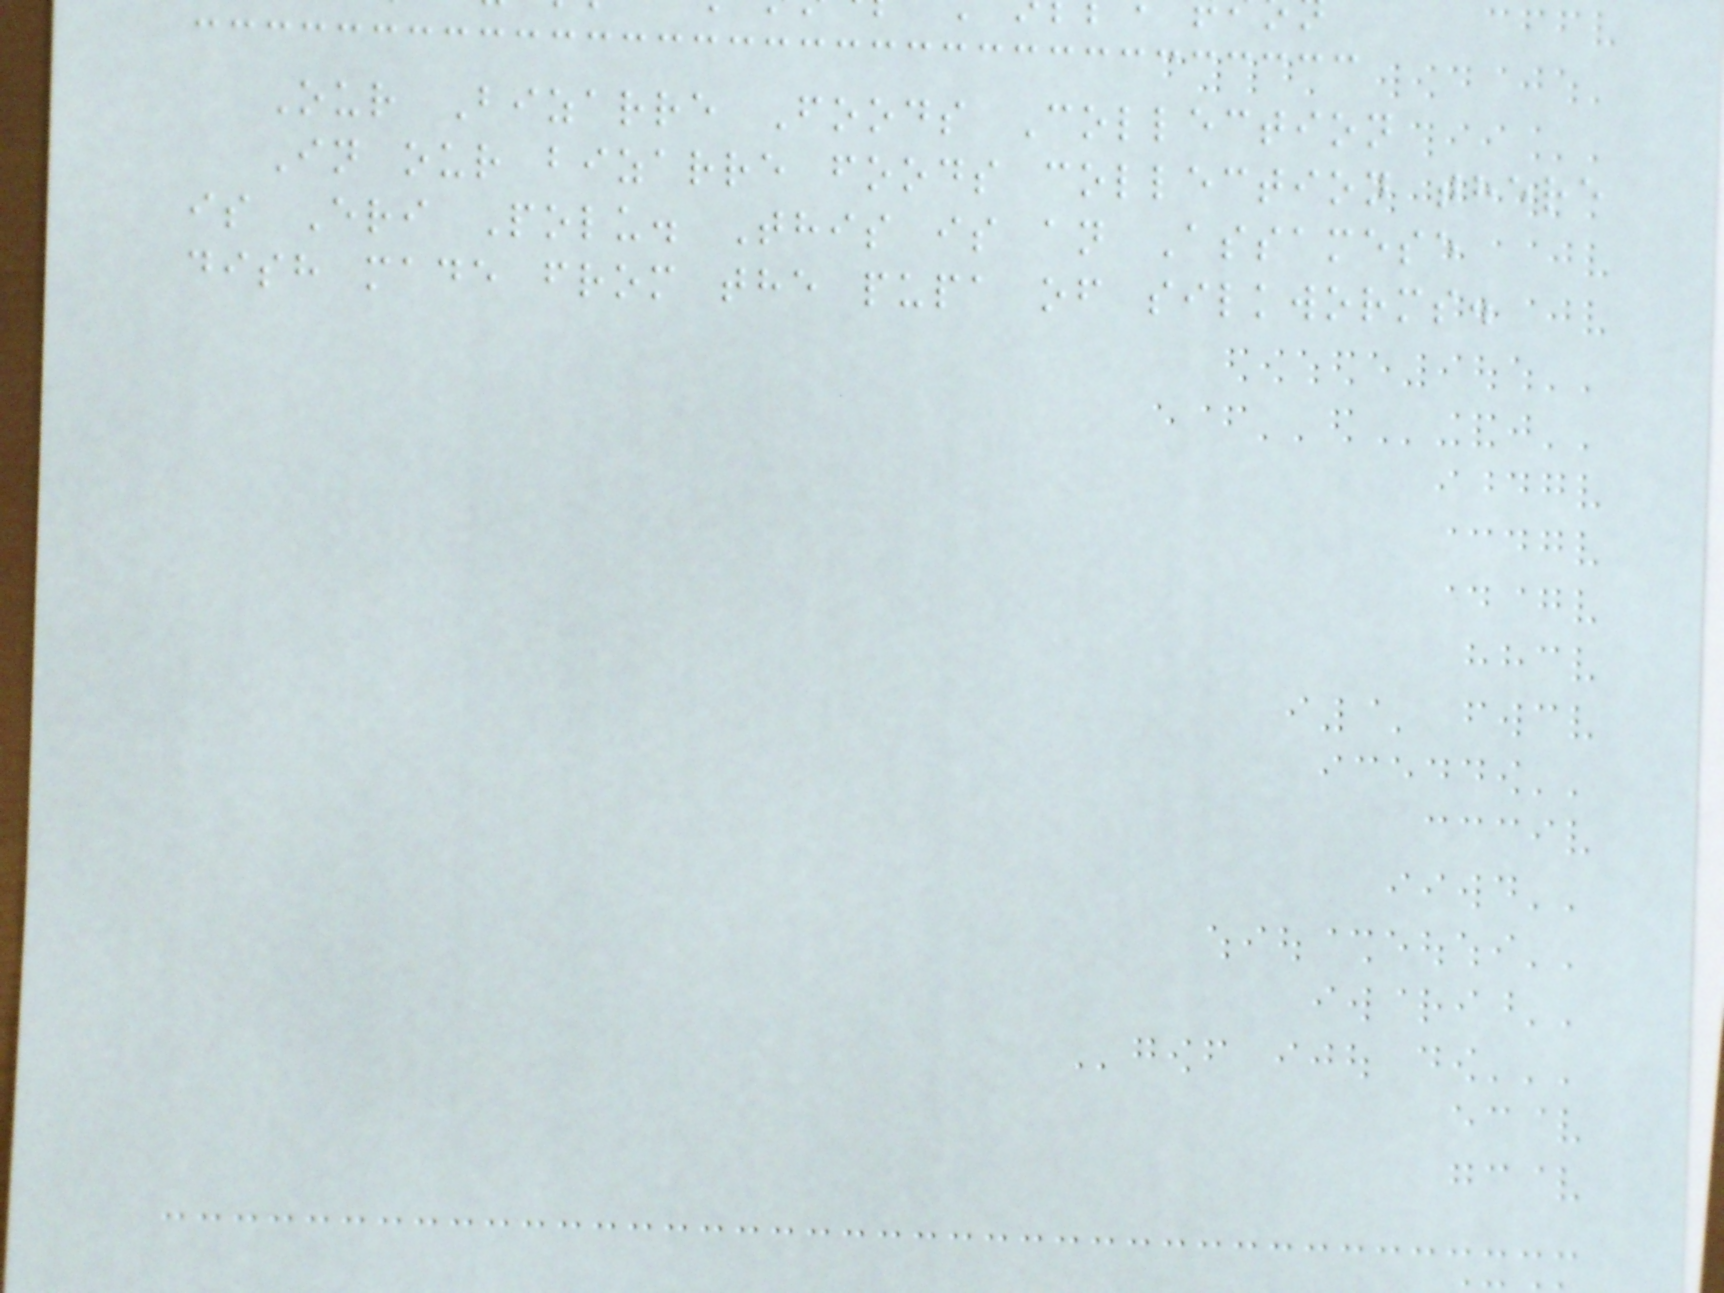Our Bizarre Foods Collection
In our bizarre foods collection there
is Eri Polu. This is an Assamese
dish made from the pupa of silkworms.
